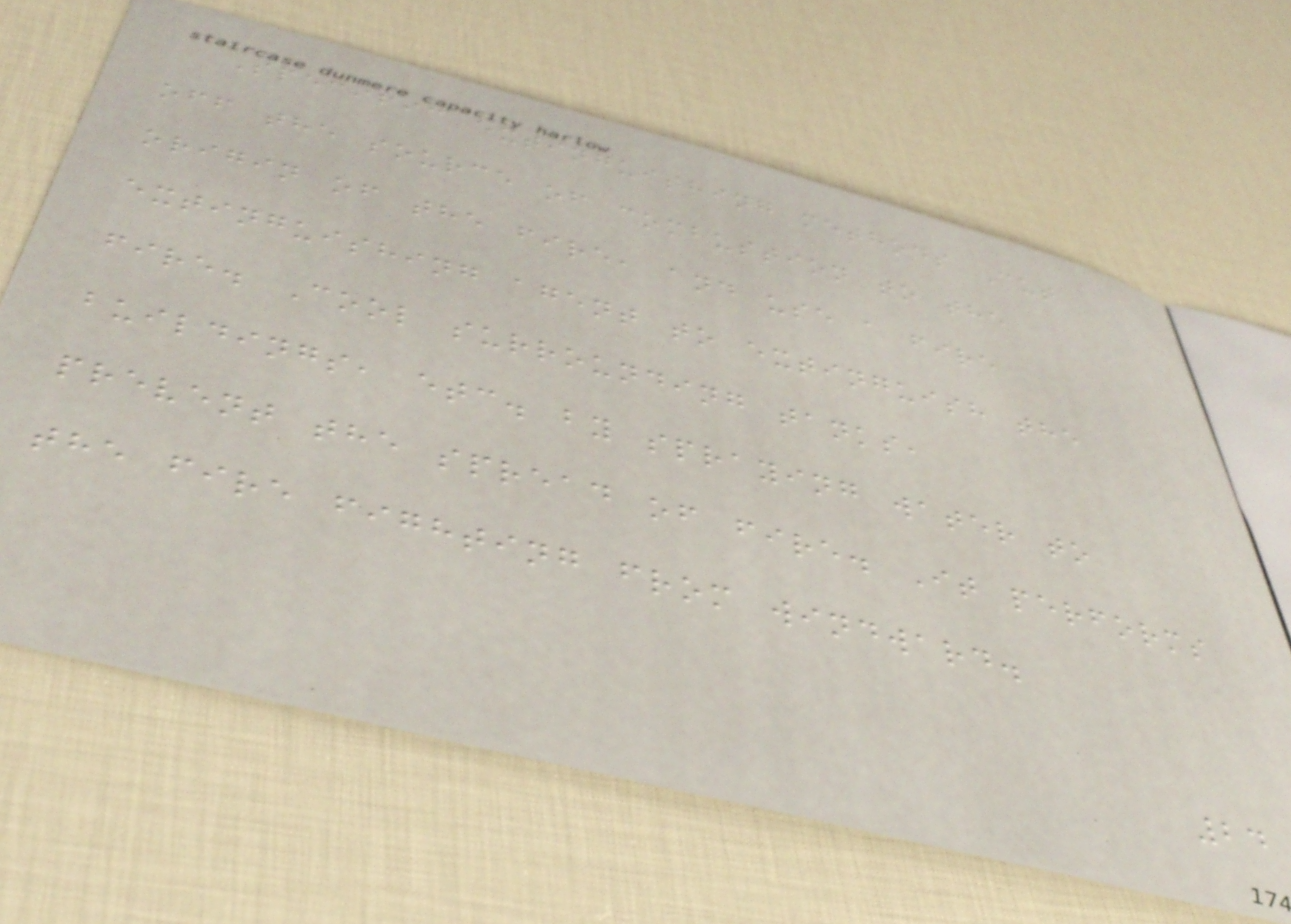Specific extinguishing methods Cut
off the source of combustion to the
origin of the fire, and use a fire
extinguishing agent to extinguish the
fire. Cool surrounding tanks,
buildings, etc. by spraying water to
prevent the spread of fire. It performs
the fire fighting from windward.
24
